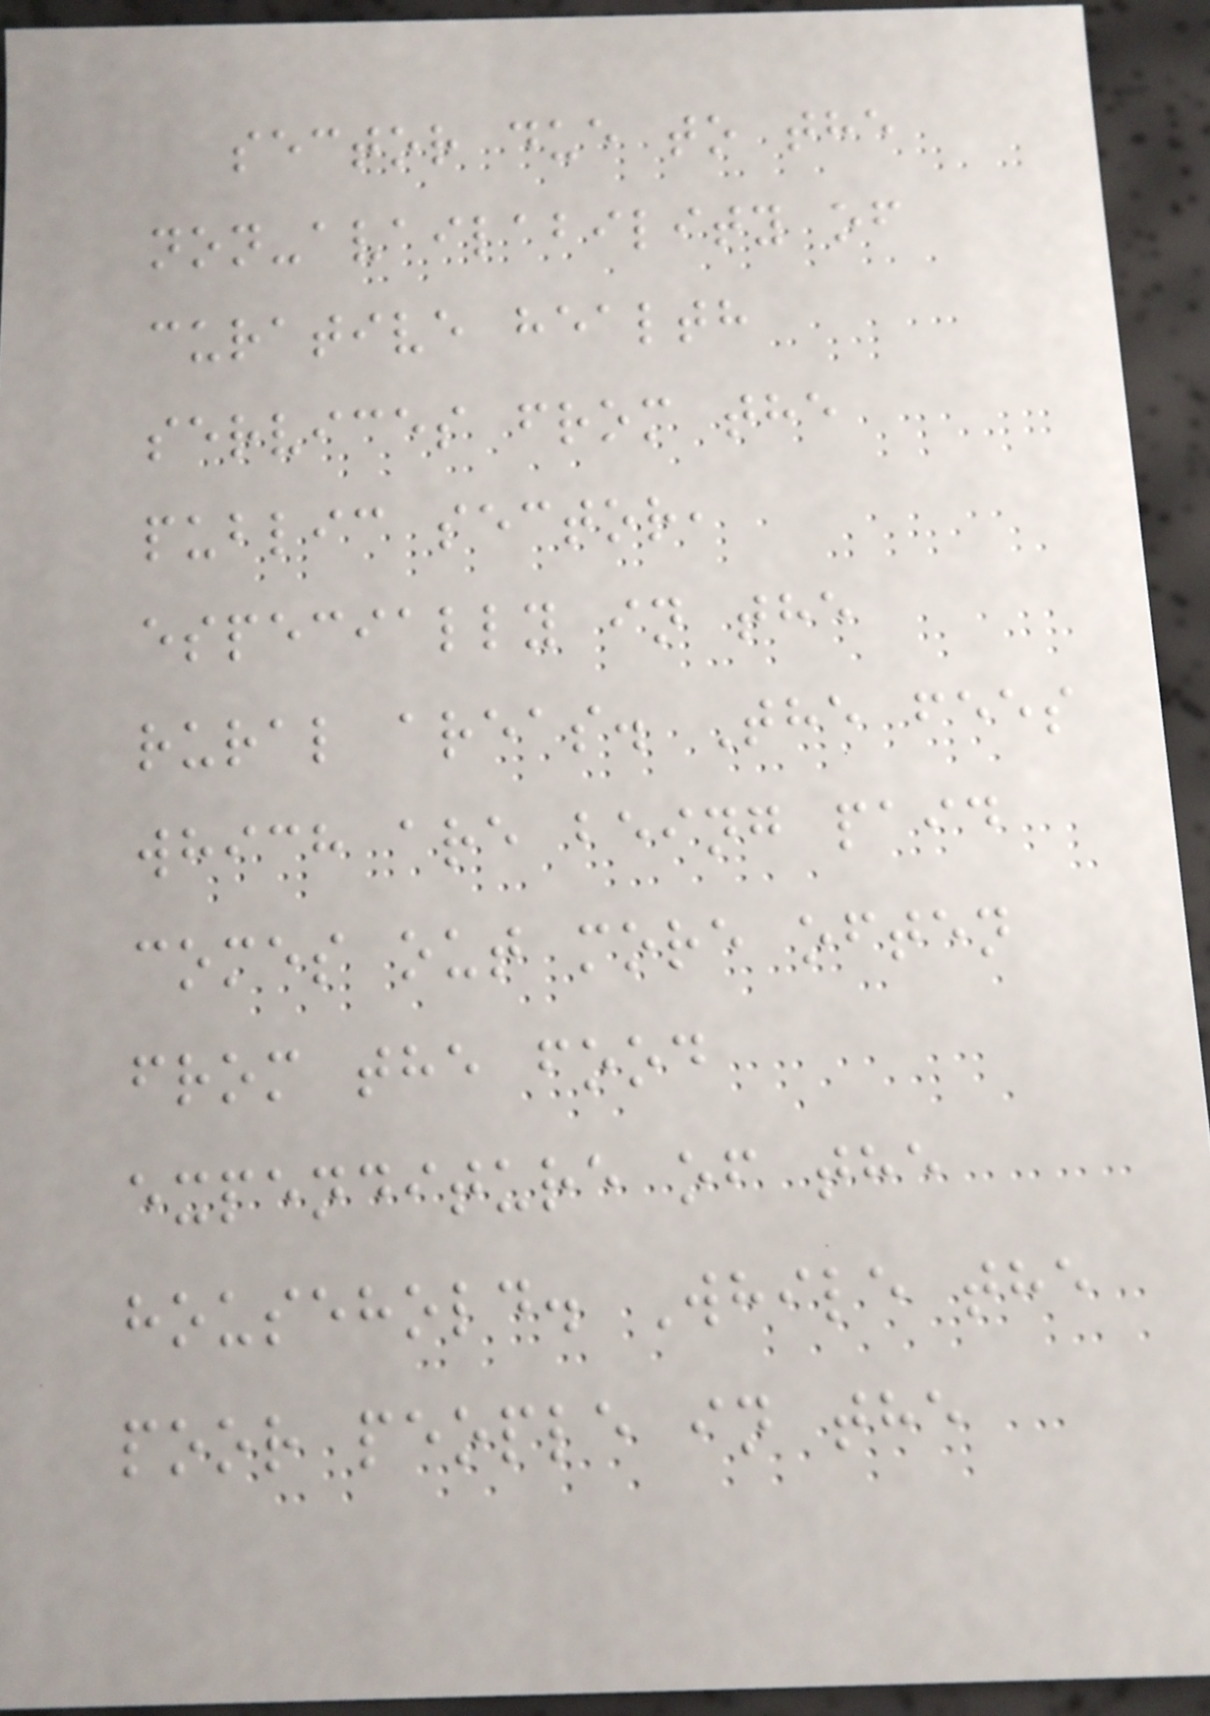sector due to the
non-availability of
curative health
services from the
public sector,
especially in the
rural areas. The fees
which are being paid
comes out more often
from the food
expenditure of the
household. While the
poor people in the
